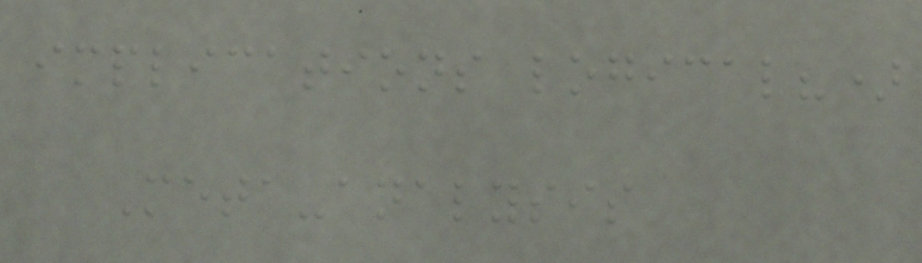implications logical?)
Meta-analysis
